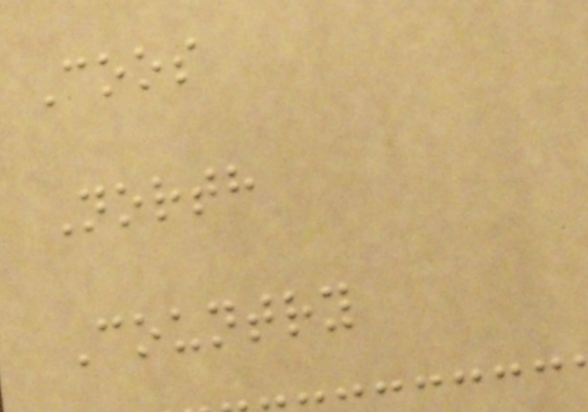Coos
North
Country
